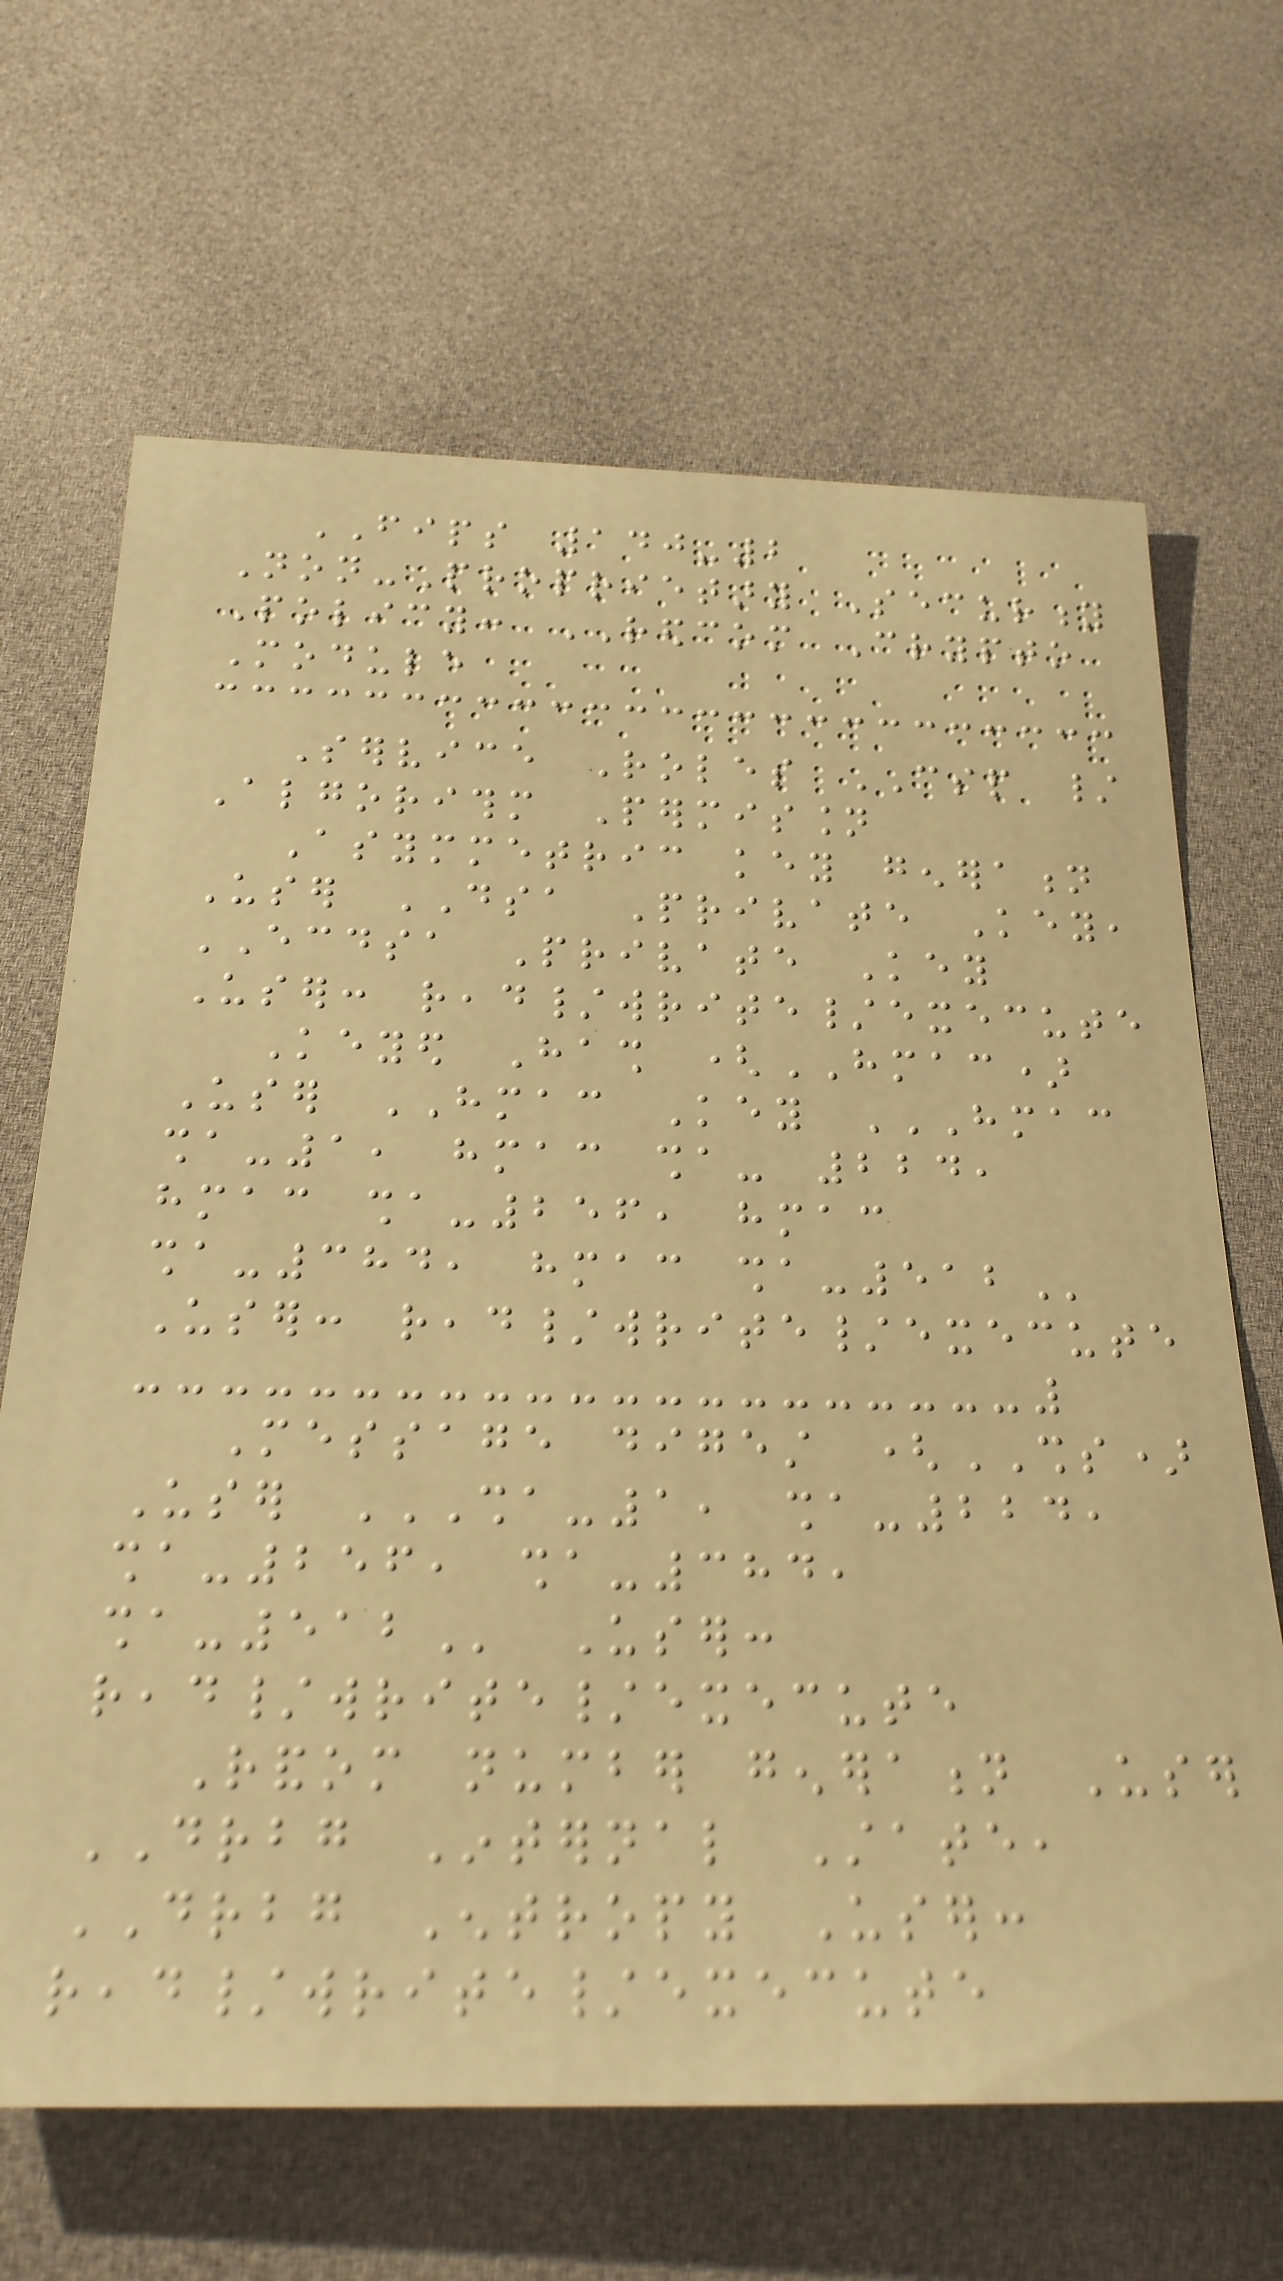FIPS 140-2
Non-Proprietary Security
Policy: REDCOM Crypto
Module
Service Roles CSP /
Algorithm Permission
Asymmetric key generation
User DSA Private Key,
ECDSA Private Key
User: read/write/execute
Keyed Hash (HMAC)
User HMAC Key HMAC
SHA-1, HMAC SHA- 224,
HMAC SHA-256, HMAC
SHA-384, HMAC SHA-512
User: read/write/execute
Message digest (SHS)
User SHA-1, SHA-224,
SHA-256, SHA-384,
SHA-512 User:
read/write/execute
Random number generation User
DRBG Internal State,
DRBG Entropy User:
read/write/execute
